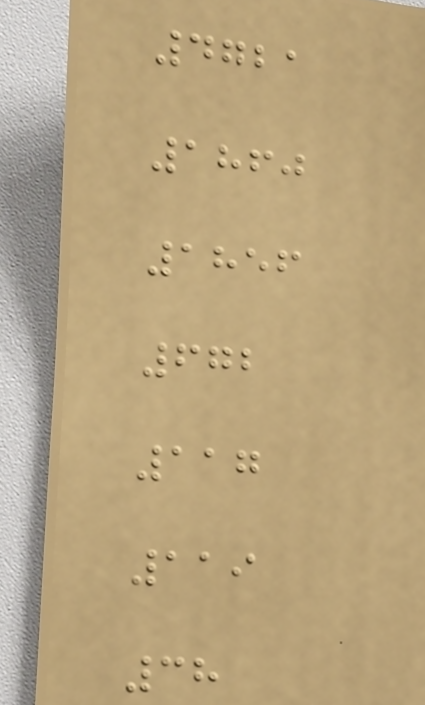4721
1860
1856
672
117
119
38
